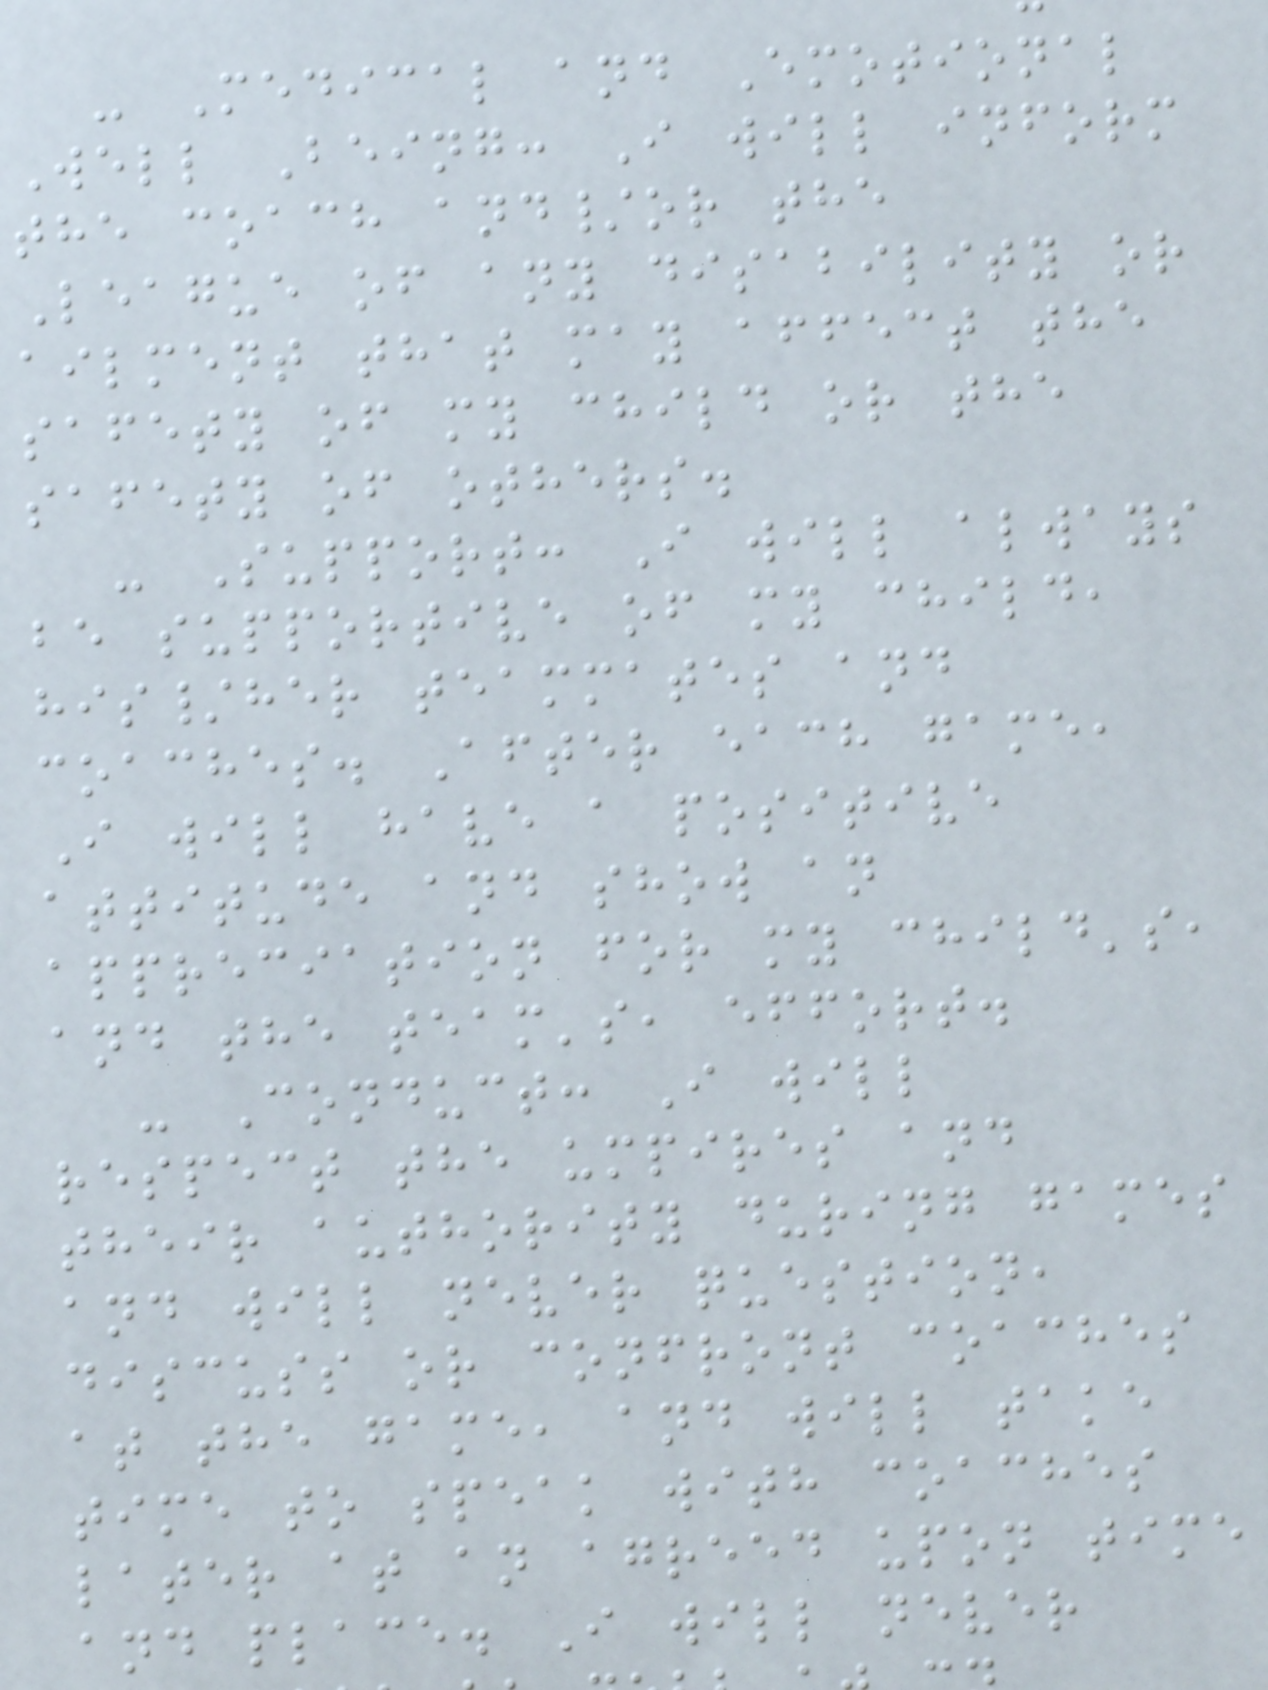- Medical and Emotional
Well Being: I will inform
the coach and/or the
League of any disability or
ailment that may affect the
safety of my child or the
safety of others.
- Support: I will always
be supportive of my child,
his/her teammates and
coaches. After each game,
I will have a positive
attitude and show an
appreciation for my child's,
and the team's, effort.
- Conduct: I will
respect the umpires and
their authority during games
and will never question,
discuss or confront coaches
at the game, and will take
time to speak with coaches
later at an agreed upon time
and place. I will never
